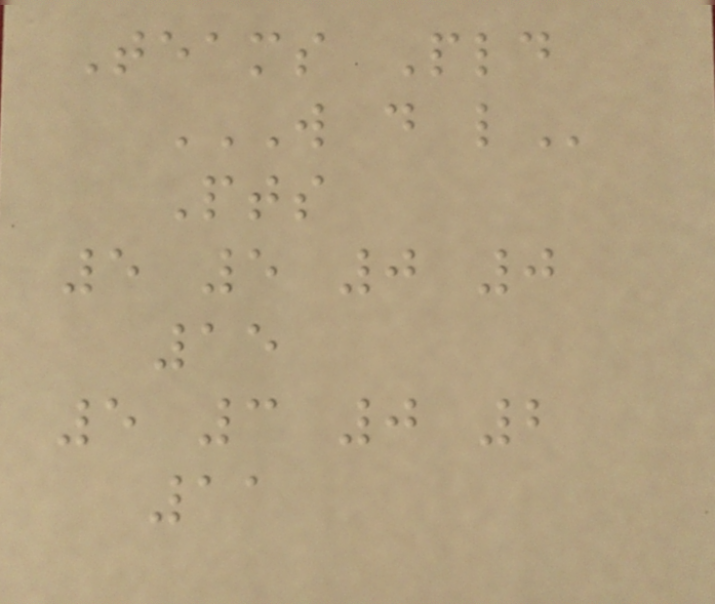Teams Pld
W D L
Pts
5 5 0 0
15
5 3 0 2
11
